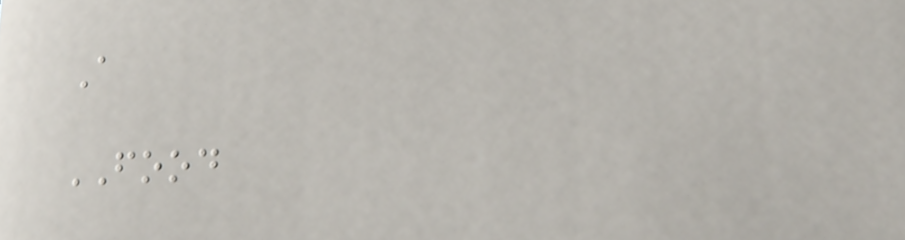A
FOOD
